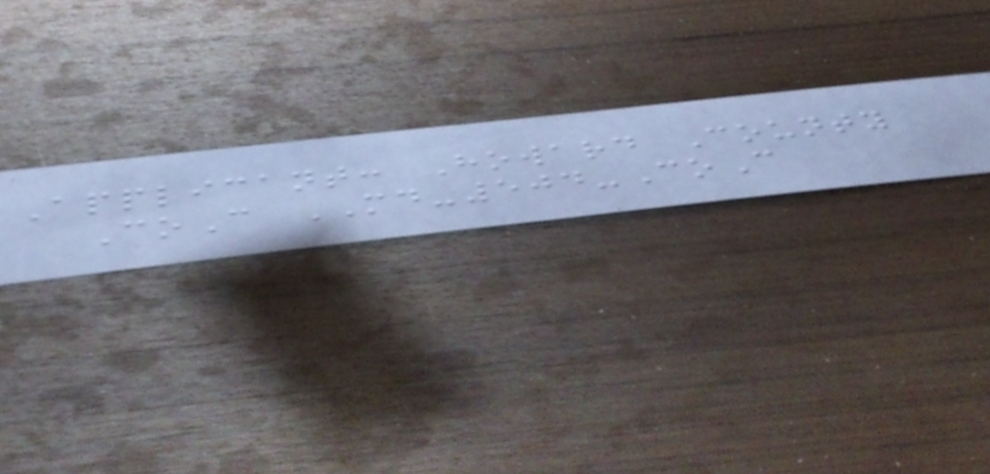Applicant: Howard County
CoC MD-504-CoC
